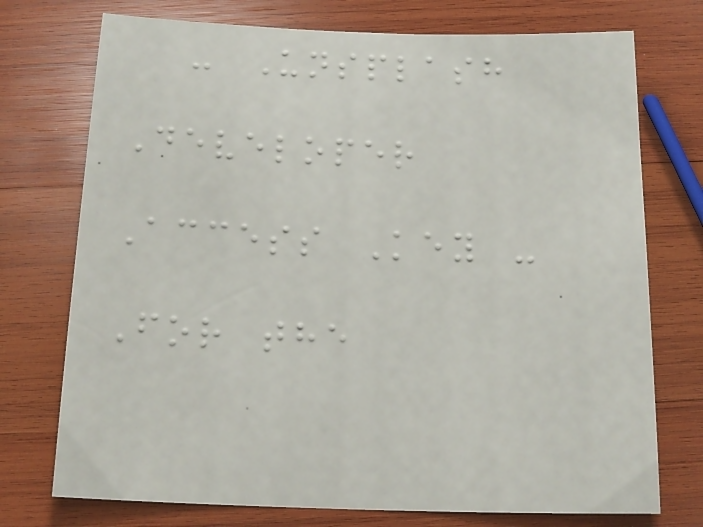- Unsplash
Developer
Access Key -
For the
